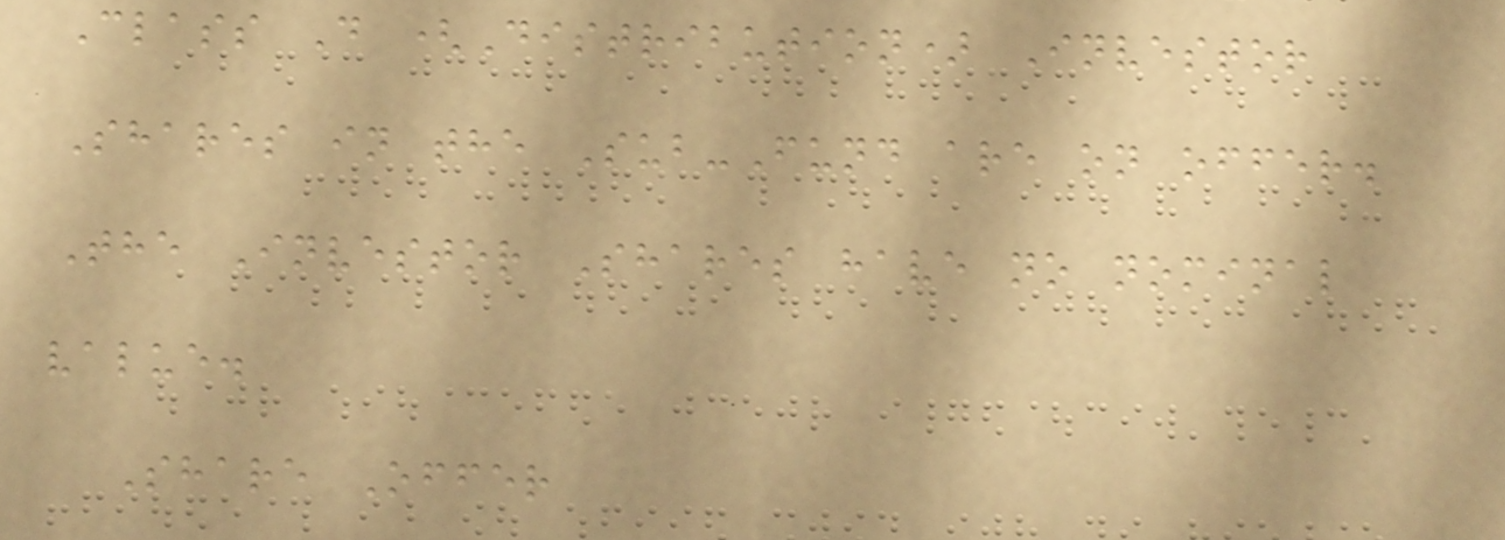Class D (Distribution) Investor
Shares in the Sub-Fund are on offer.
The Investor Shares have no nominal
value.
Share Offer
